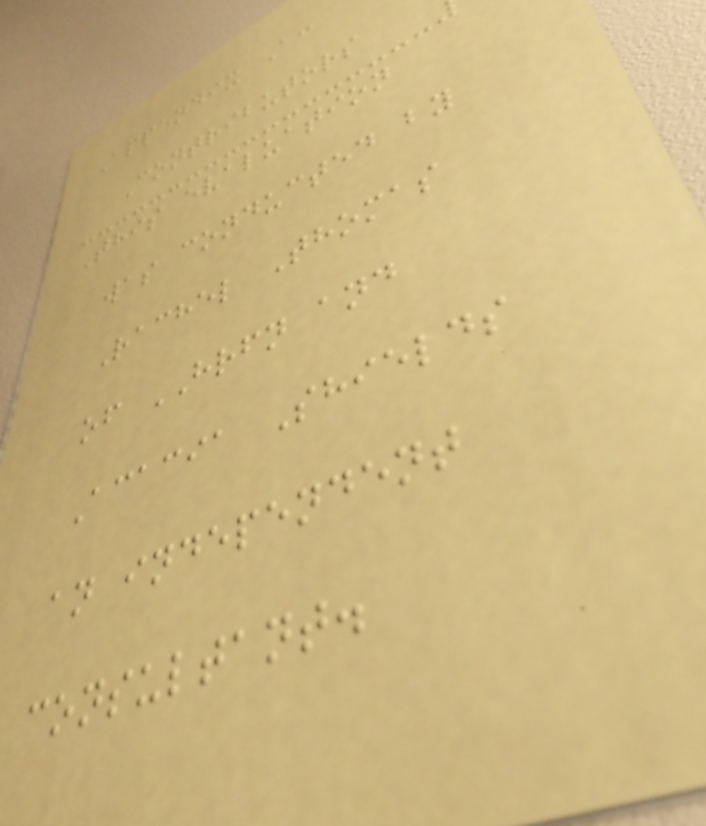Appendix A:
Contributors
This evaluation
was conducted by
Rachel Thomas
of HRFN and
Acacia Shields
an independent
consultant.
